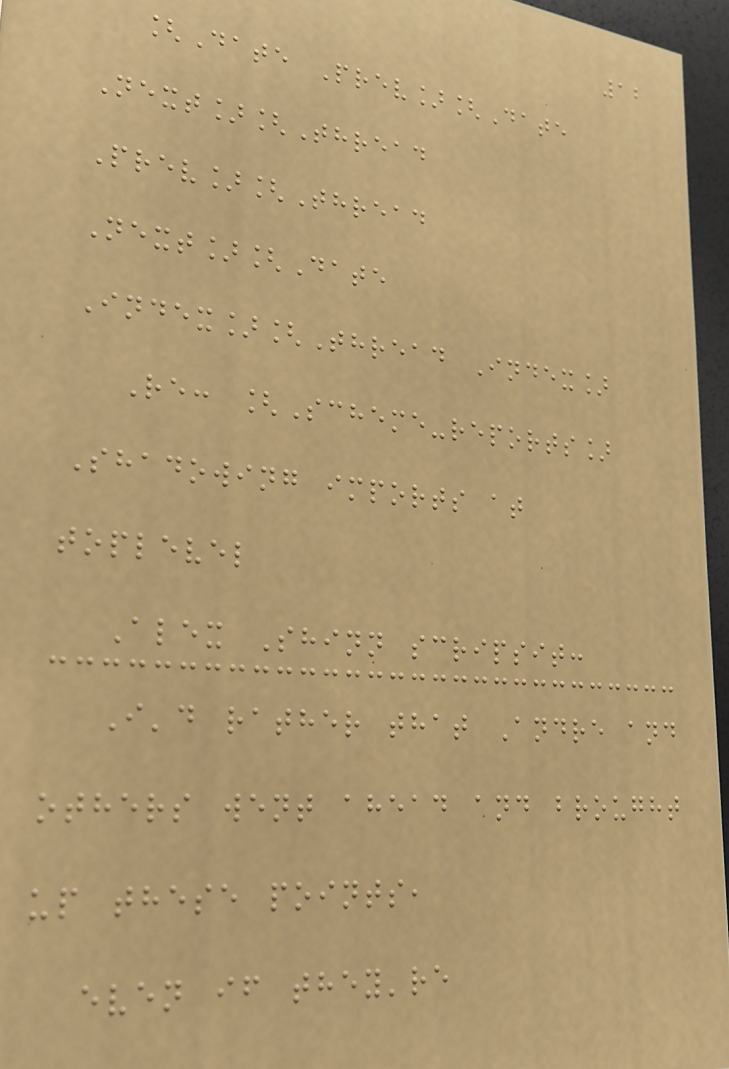12
[Date Prev][Date
Next][Thread
Prev][Thread
Next][Date
Index][Thread Index]
Re: [Scheme-reports]
Shadowing imports at
toplevel
Alex Shinn scripsit:
I'd rather that Andre and
others went ahead and brought
up these points,
even if they're
